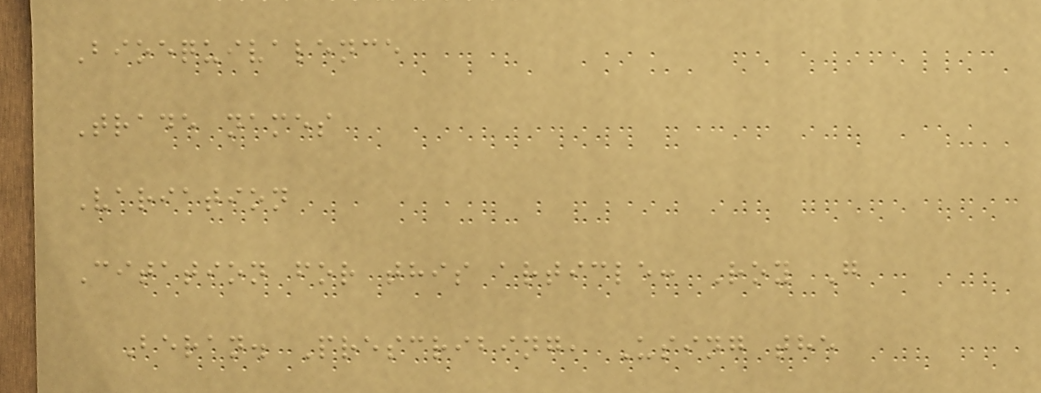Bioequivalence
Trade names
Variation
Citation for this article: Roy G
Beran. Prescribing, Using the
